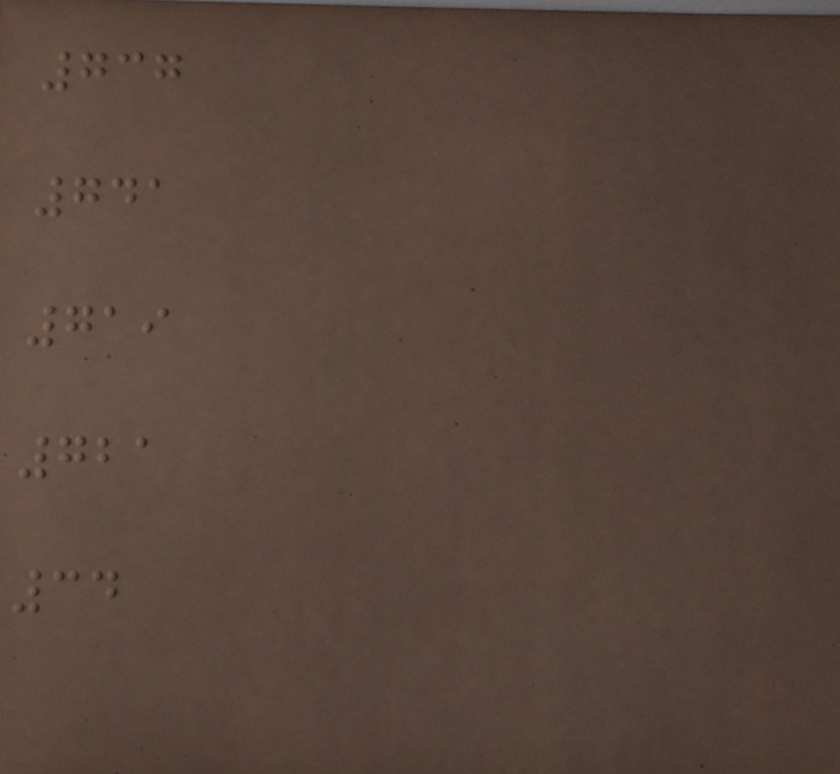737
741
719
721
34
